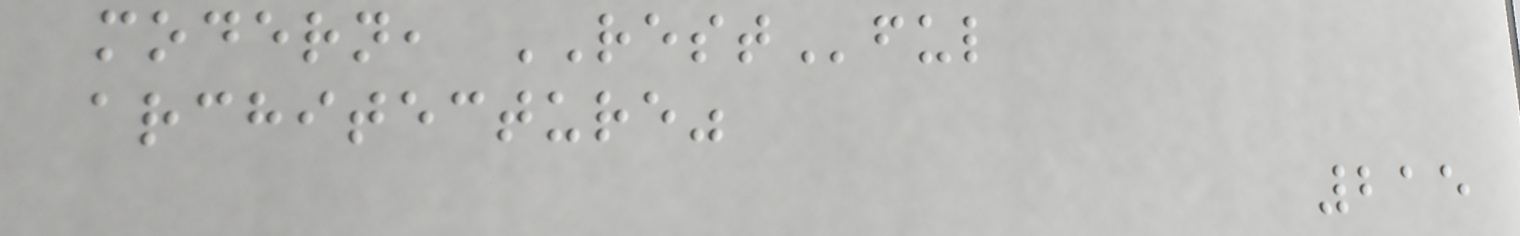modern, RESTful
architecture"
215
